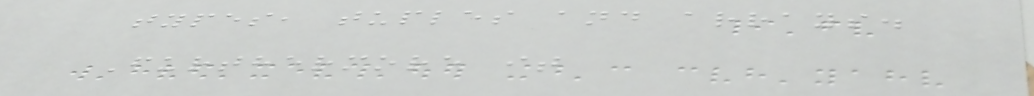types, tuples and arrays.
Furthermore it
